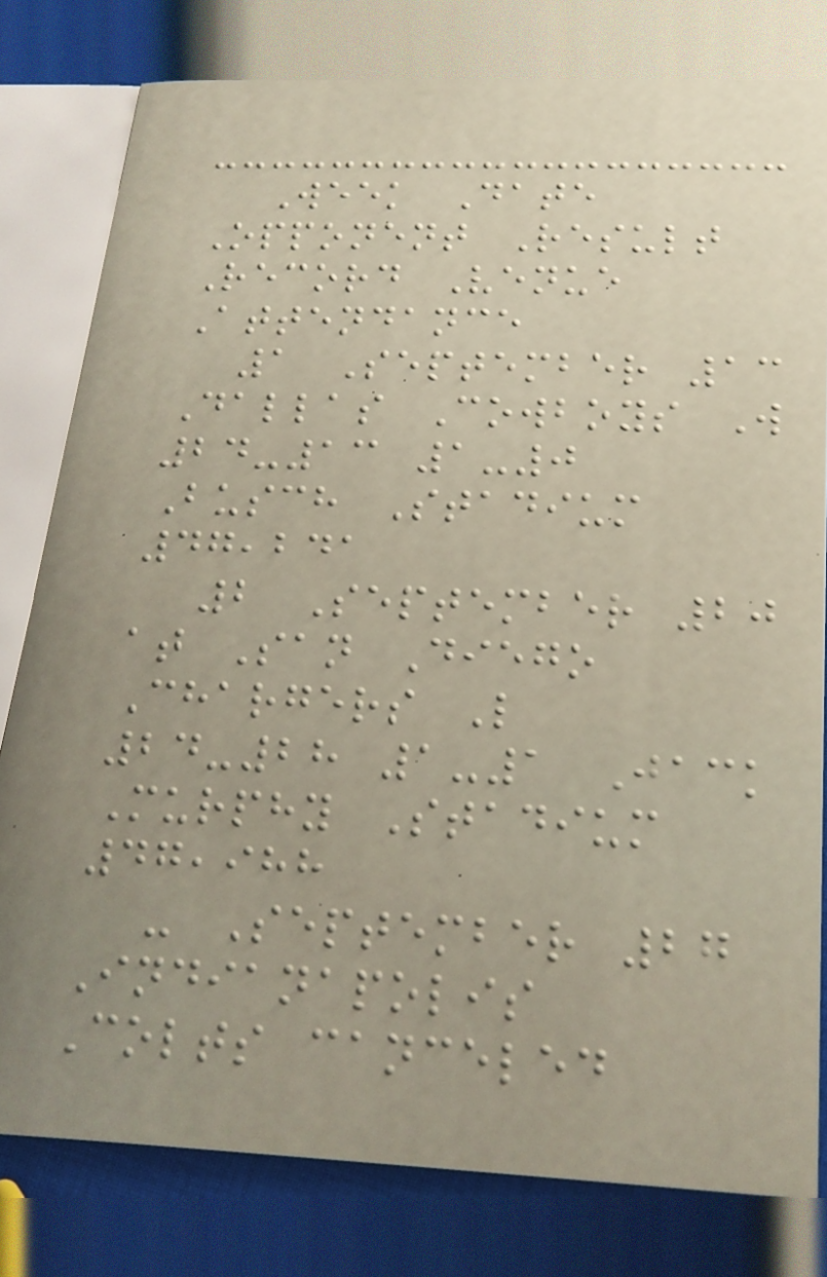Week Date
Opponent Result
Record Venue
Attendance
1 September 13
Dallas Cowboys W
24-13 1-0
Busch Stadium
47,241
2 September 20
at San Diego
Chargers L
24-28 1-1 Jack
Murphy Stadium
47,988
- September 27
Indianapolis
Colts canceled
